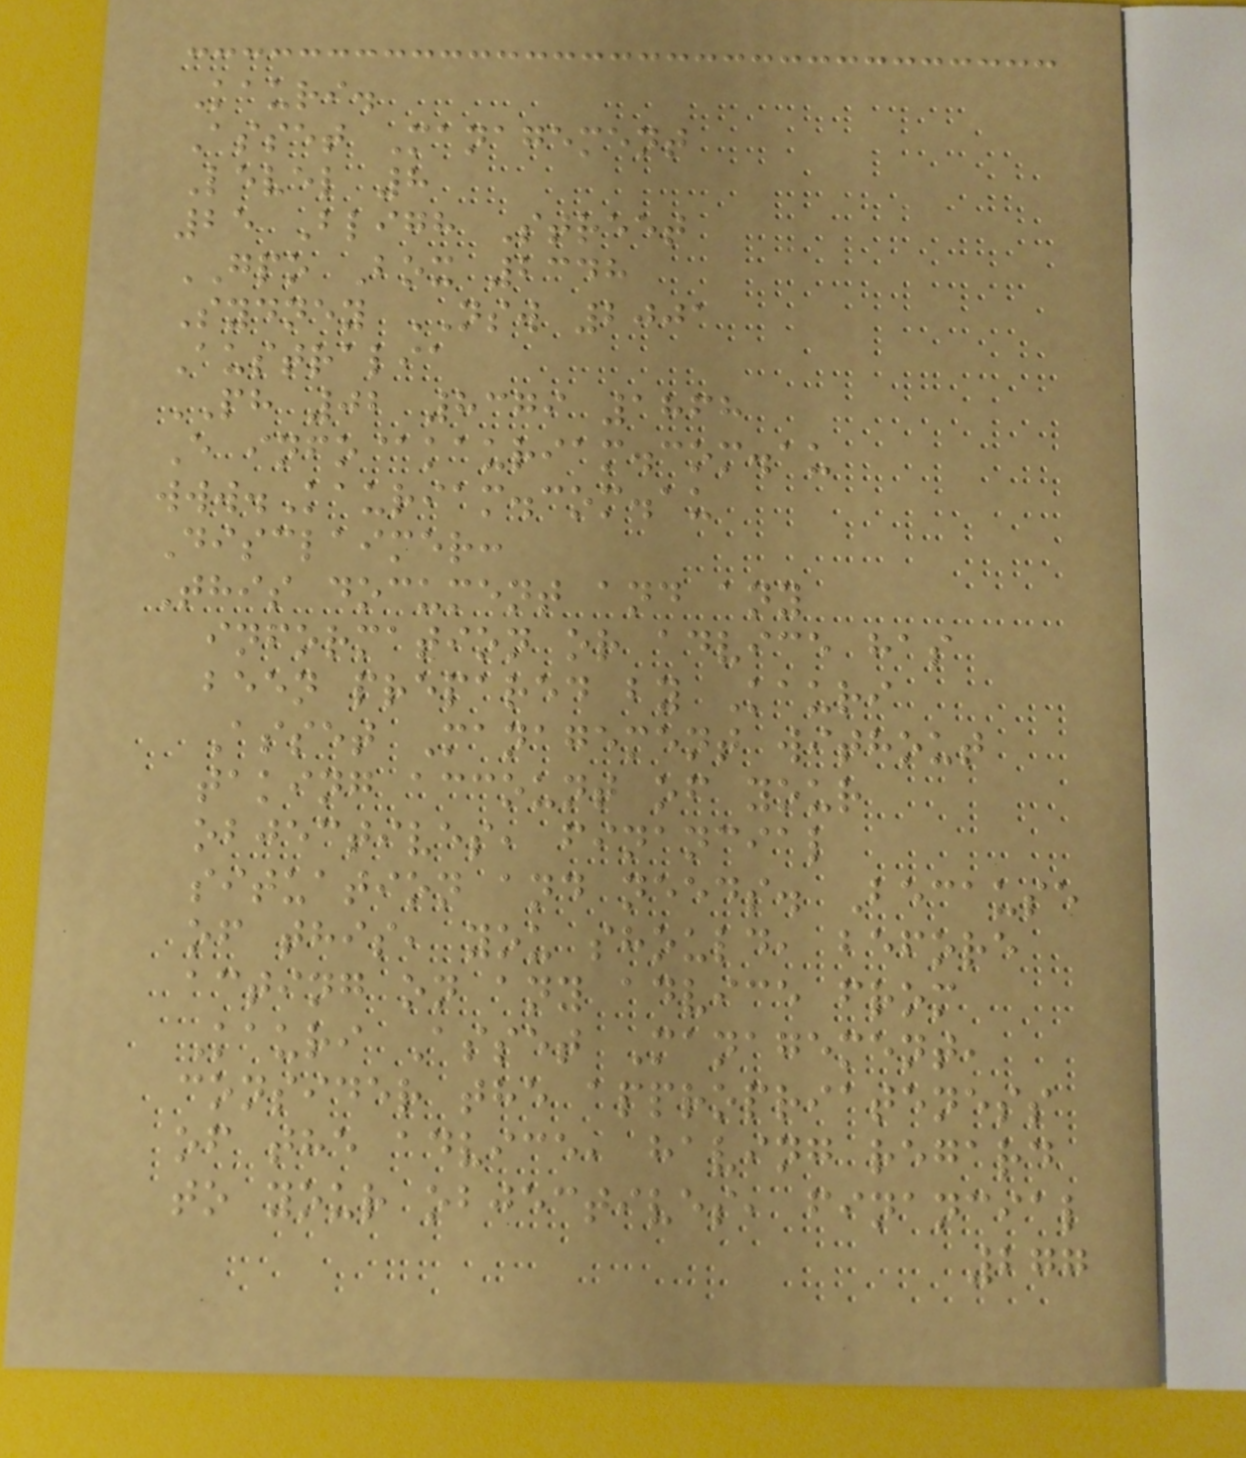Kauri.
Asset Management
Level 8
25 Bligh Street
GPO Box 2348
Sydney NSW 2001
Australia
PH 02 8379 1868
E info@kauriam.com.au
www.Kauriam.com.au
Disclaimer:
This document and any
information or advice has
been prepared by Kauri
Asset Management without
taking account of your
objectives, financial
situation and needs. Because
of this, you should, before
acting on any advice from
Kauri Asset Management,
consider the appropriateness
of the advice, having regard
to your objectives, financial
277
